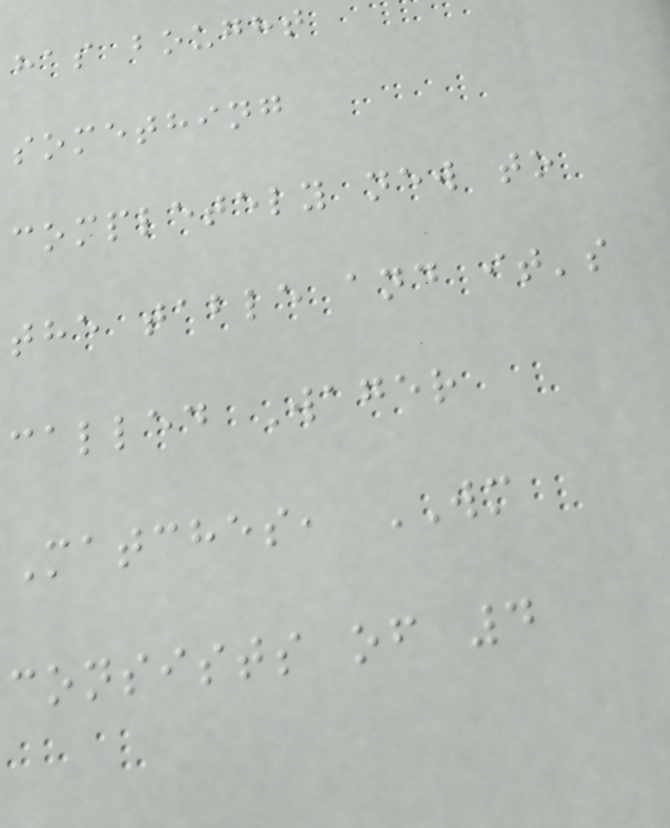has bought
something
completely new to
the table and it's
called Wager
Matches, WM
consists of 4
